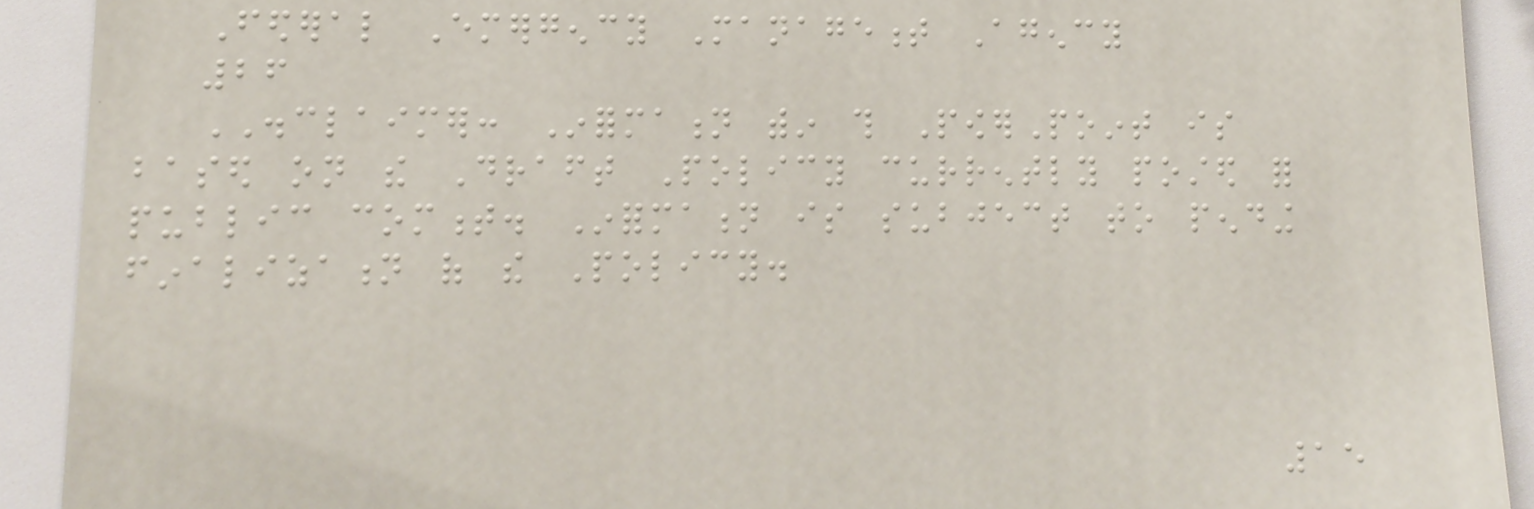Federal Emergency Management Agency
26
DISCLAIMER: Information within this PowerPoint is
based on the Draft Policy currently posted for
public comment. Information is subject to pending
finalization of the Policy.
15
